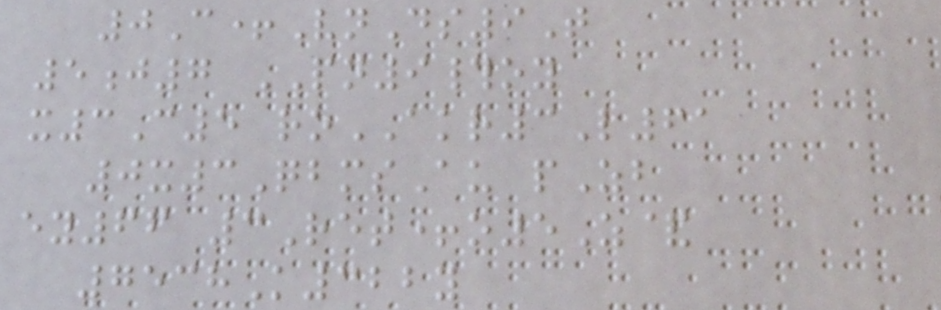0C+VnDs9T
5j7 PN9#oy
x3C5 roAKR3L61
0x3QbmsAu pZb
ey66 3Ret+o5Z&
7538K322y
